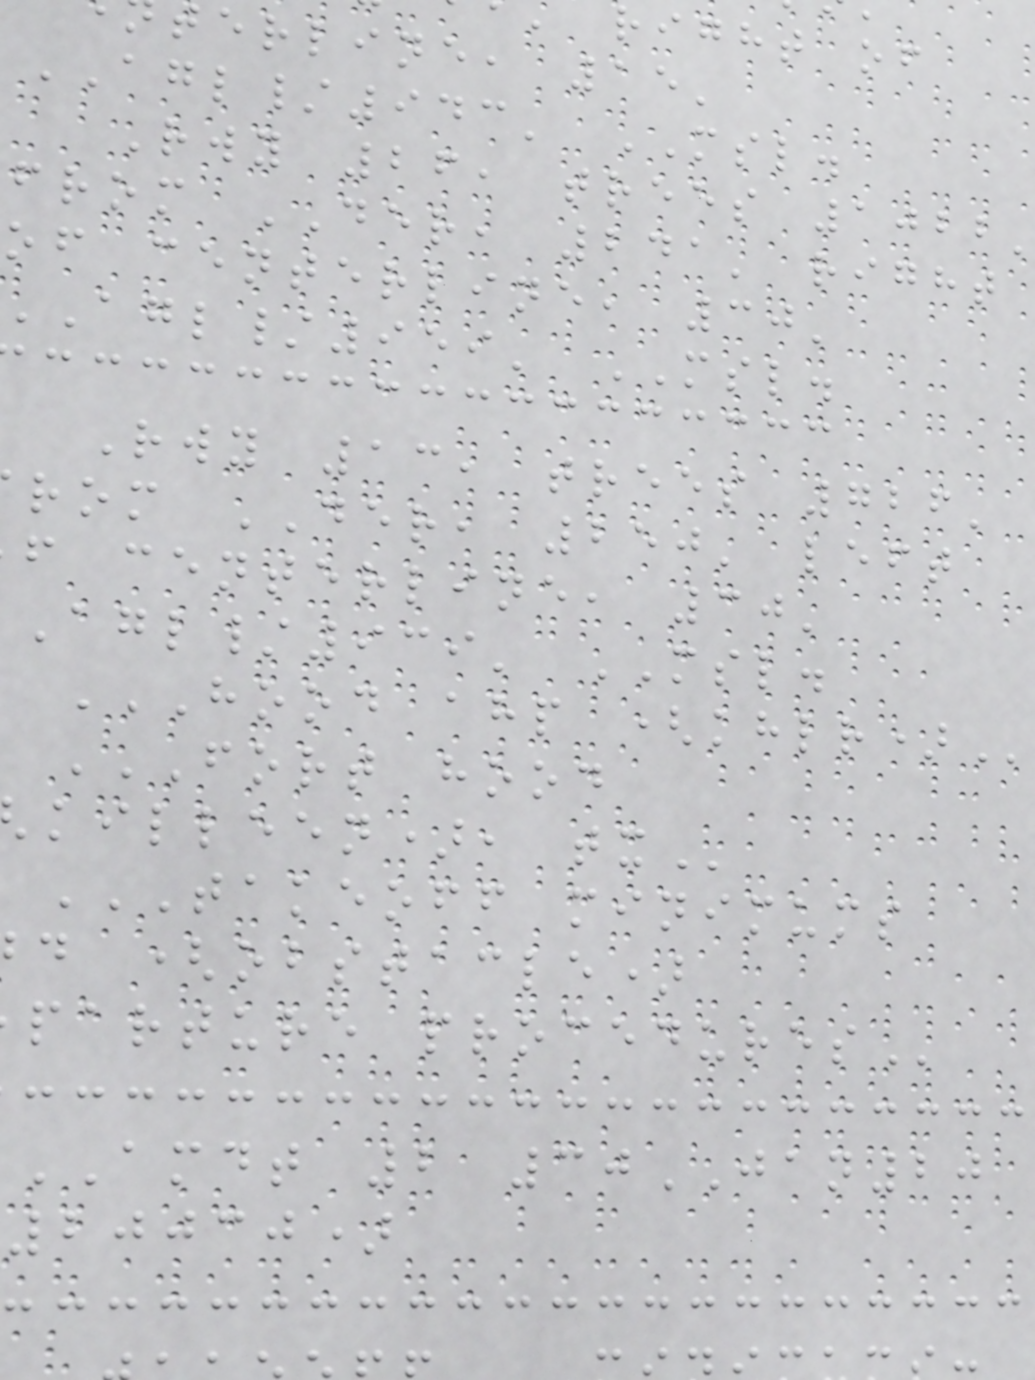right of
terline, 15'
AGL/943' MSL.
Rwy 26, trees 1022
from DER, 241' right
of centerline, 30'
agl/959' MSL.
Rwy 13, trees 726'
rom DER, 250' left
f centerline, 30'
agl/939' MSL.
HOOD AHP (KHLR)
FORT HOOD
killeen),
TAKEOFF MINIMUMS
d (obstacle)
parture
AMDT 2 30JAN20
20030)
